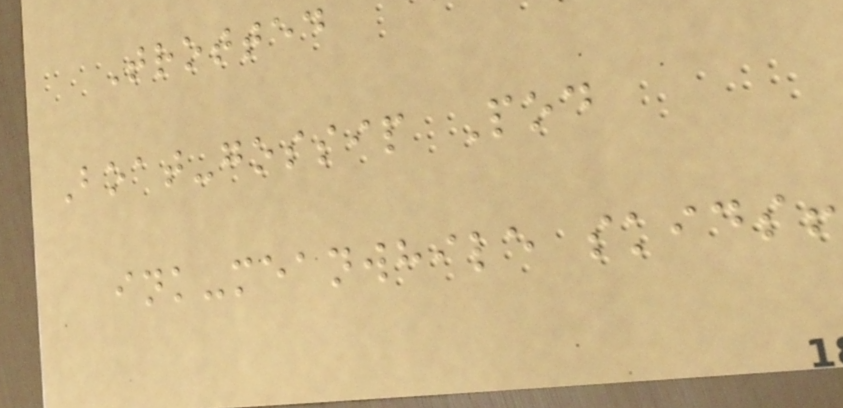Trotted
Boat-gossip Pod
ink-meanwhile skids!
